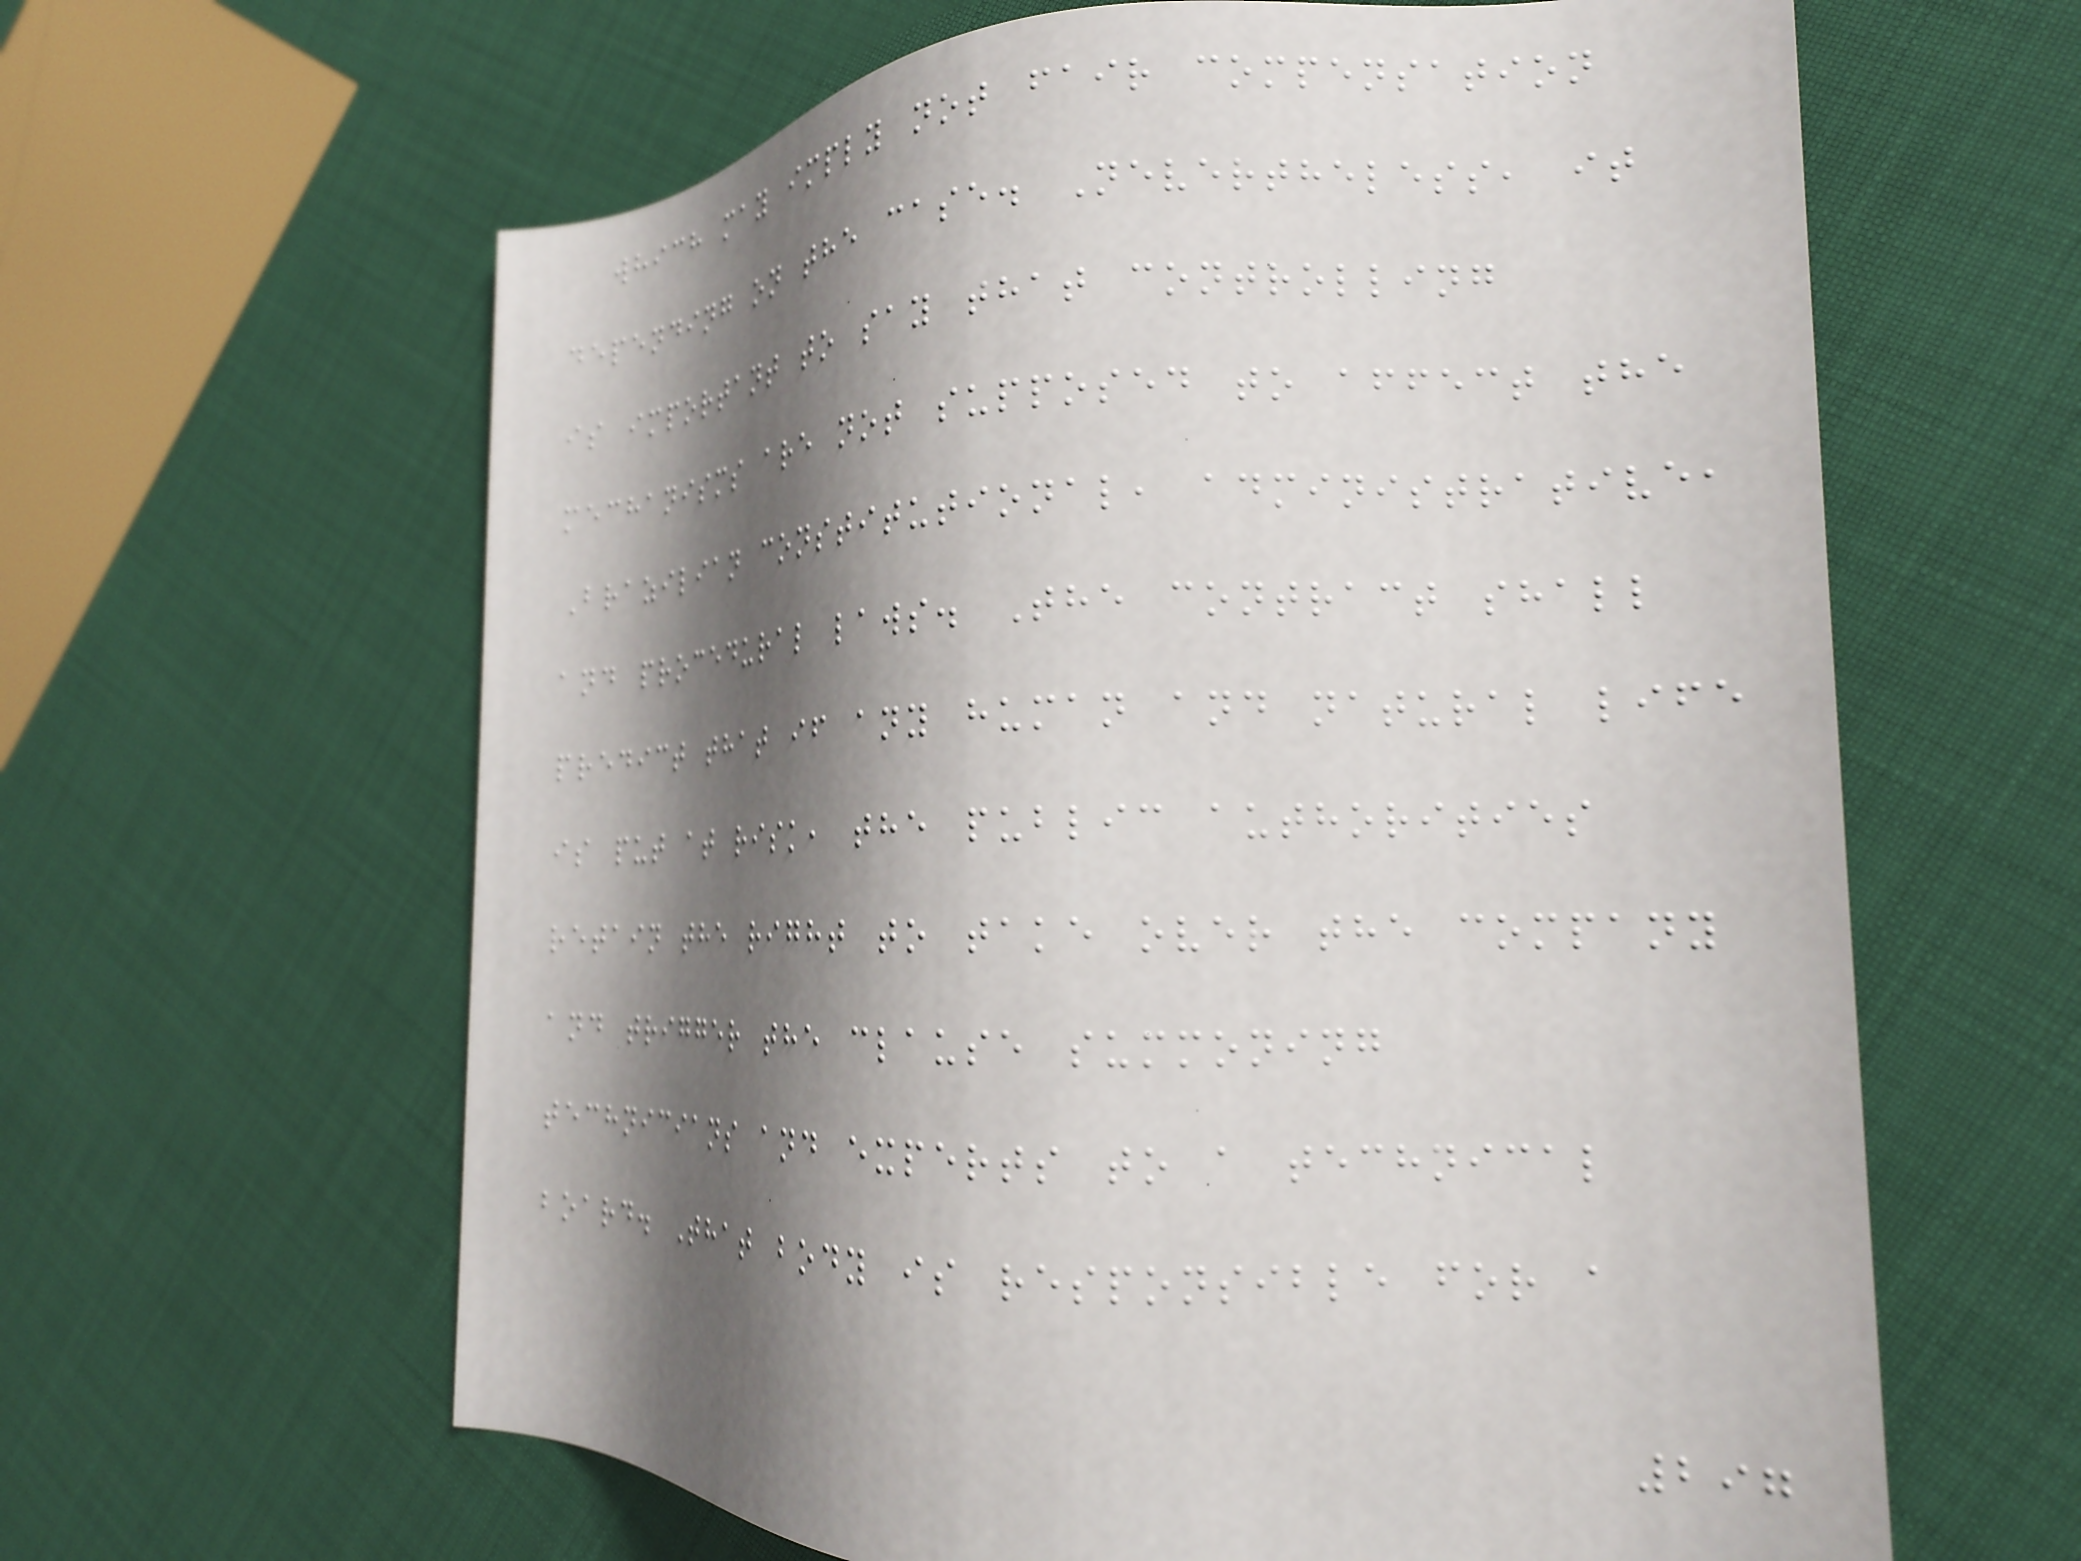which may imply not fair compensation
depending on the case. Nevertheless, it
is important to say that controlling
mechanisms are not supposed to affect the
Brazilian constitutional, administrative,
and procedural laws. The contract shall
predict that if any human and natural life
is put at risk, the public authorities
retain the right to take over the company
and trigger the clause summoning
technicians and experts to a technical
board. That body is responsible for a
297
